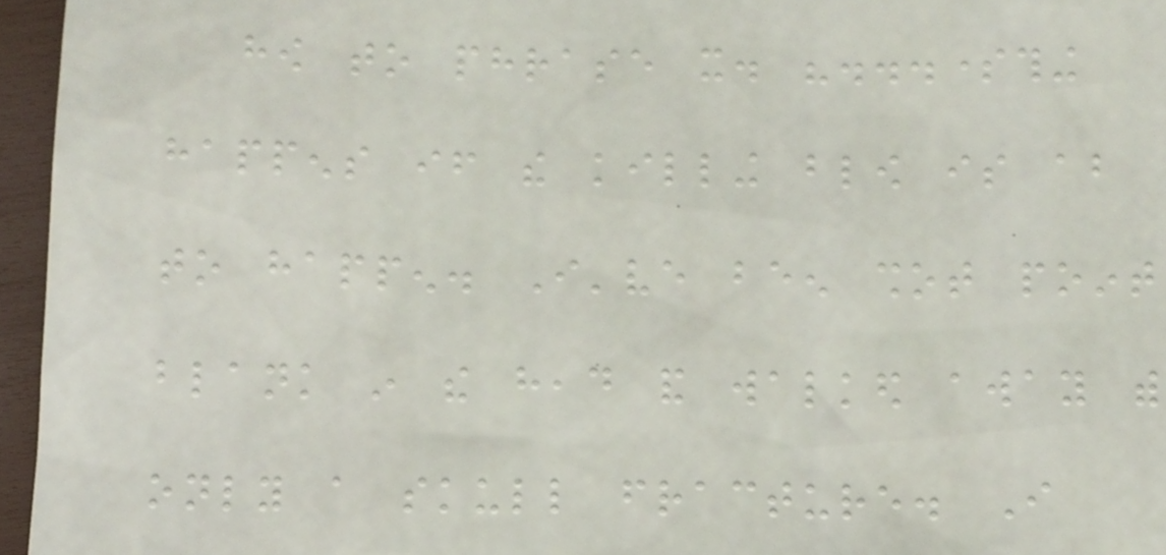how to phrase it. "...something
happens if the killing blow is about
to happen. I've been shot point
blank in the head and walked away with
only a skull fracture. I
